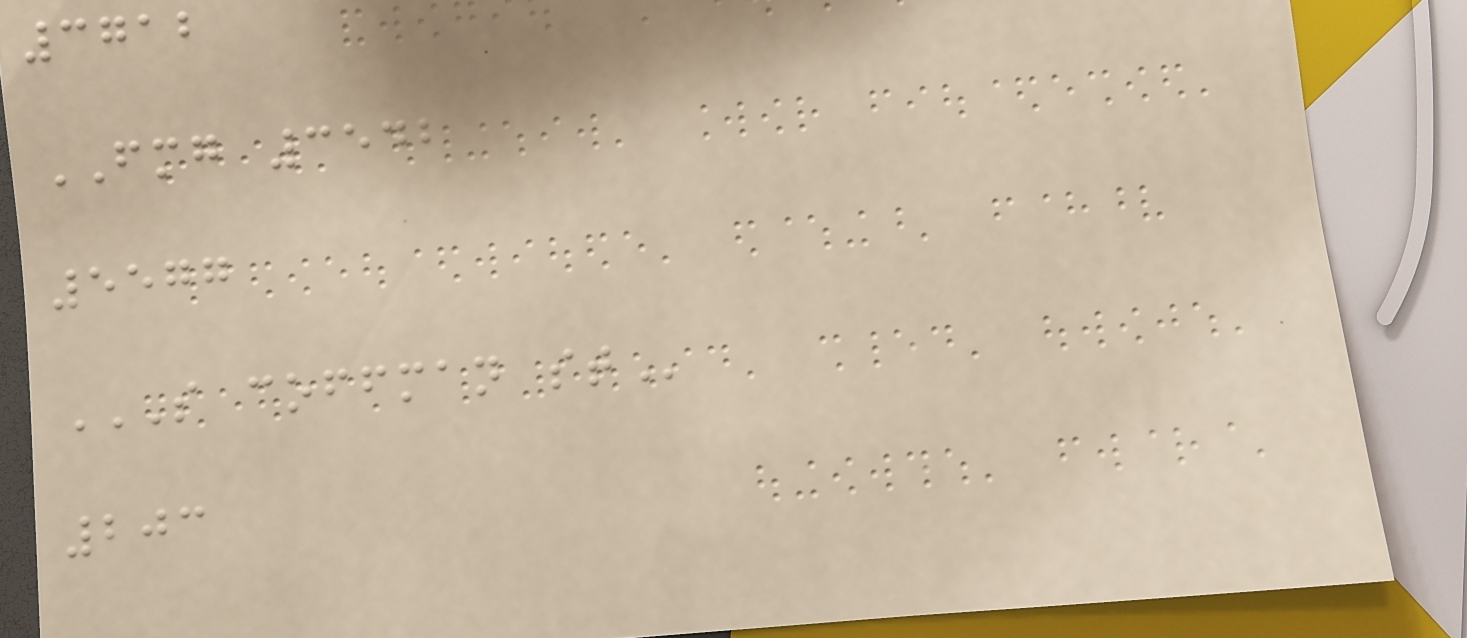3712
FMG 3542
5577
S COFFMAN ST
203
